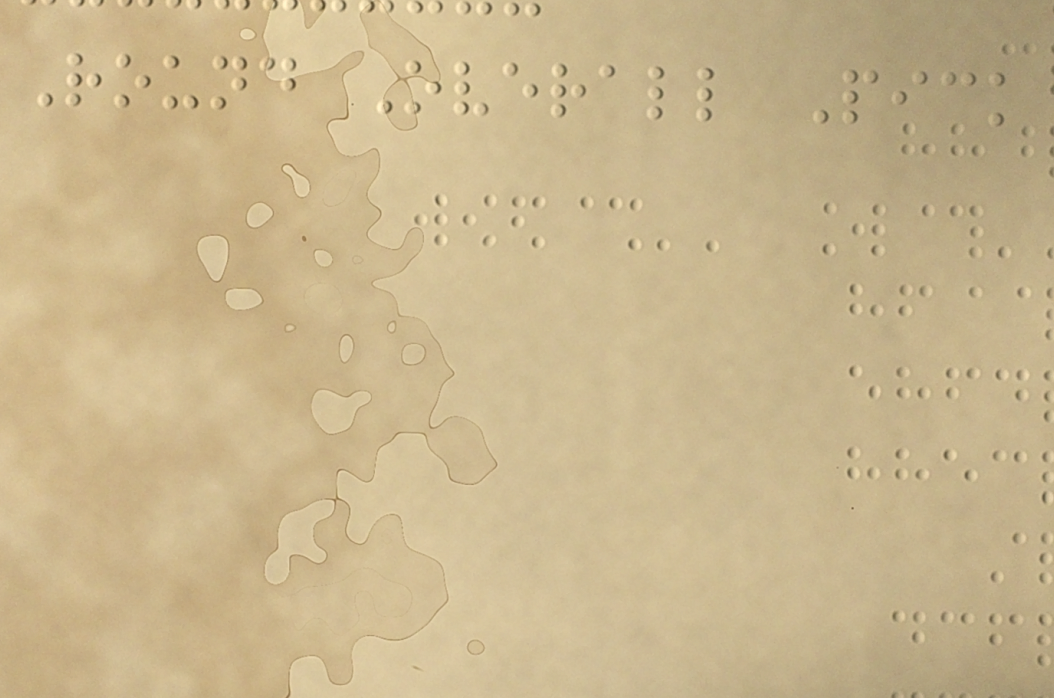Round Overall Pick
